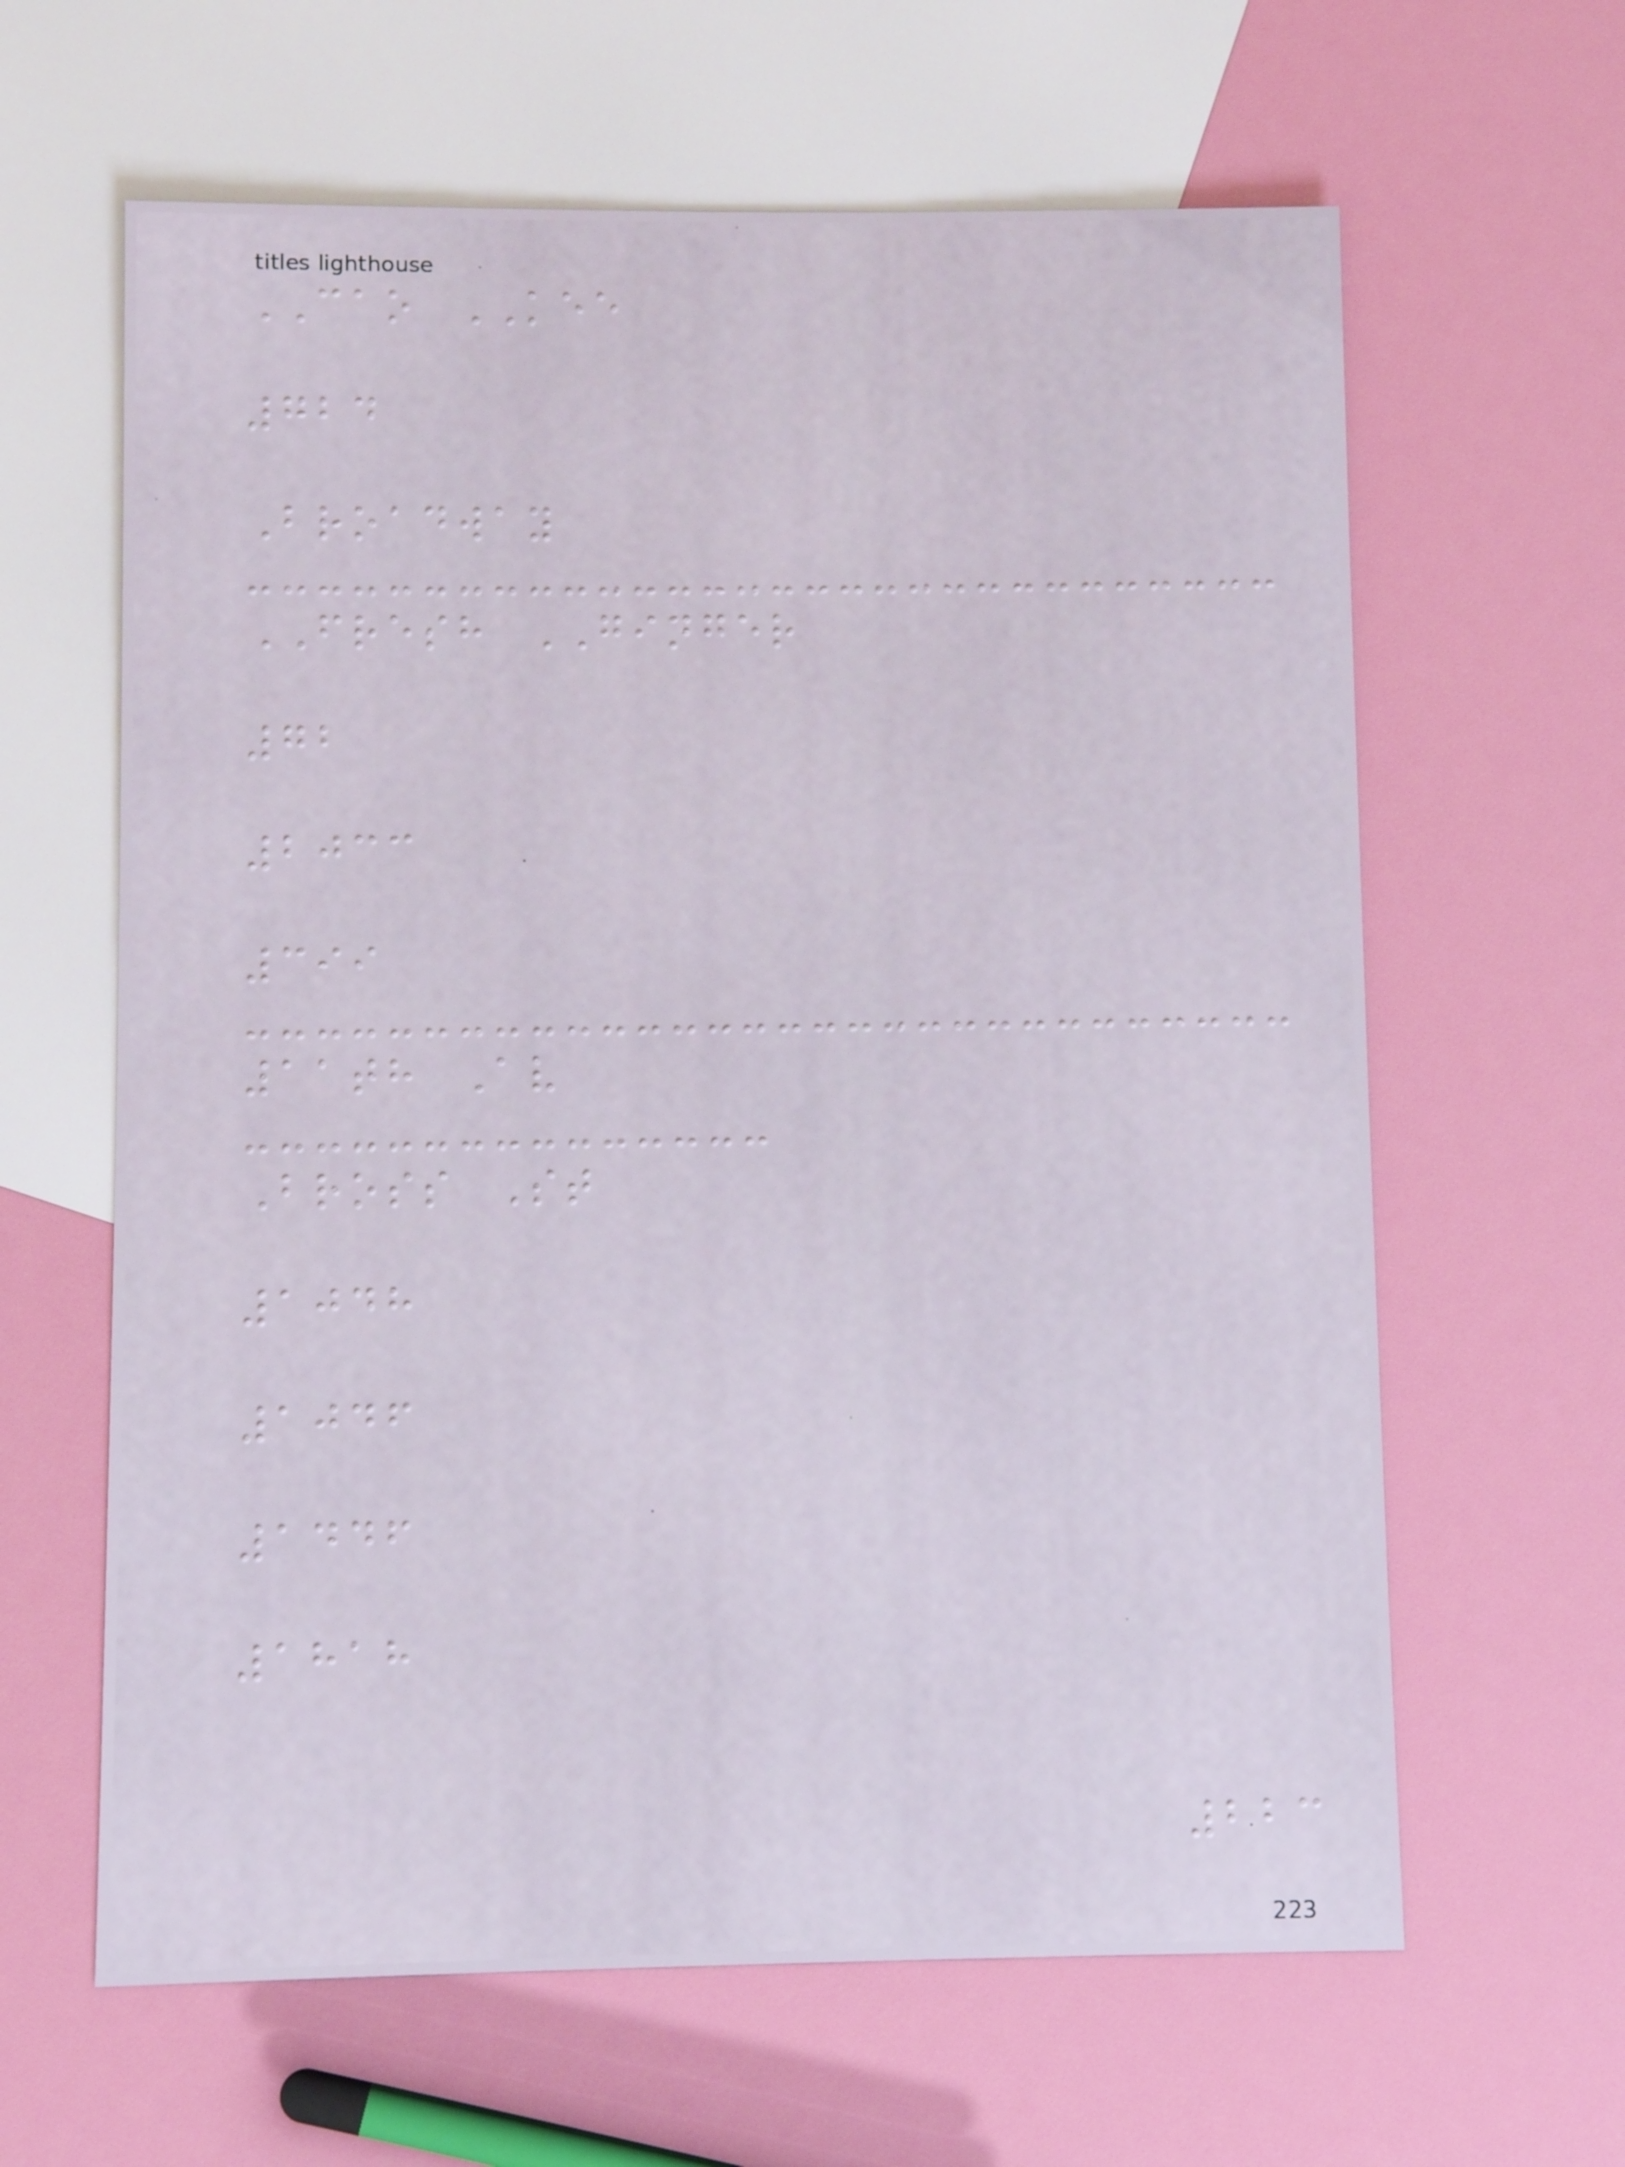CAO KEE
724
Broadway
FRESH GINGER
72
2033
399
11th Av
Bross St
1048
1046
1446
1818
223
